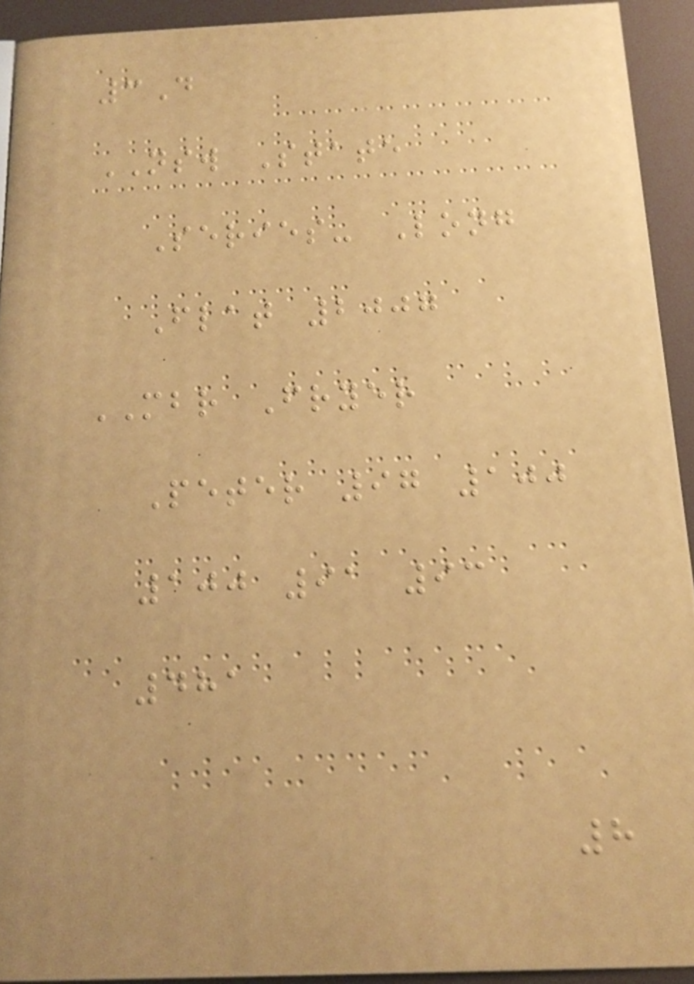3D
NSW State
Series- Long
Flat 2007
MBR Fryer
Peter 97 100
100 91 93
481
8
